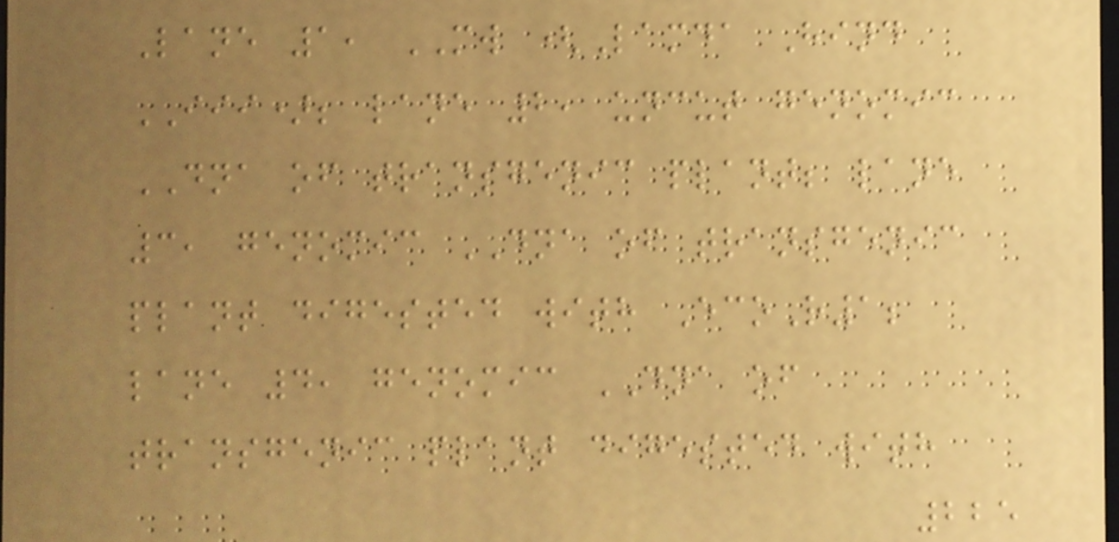Lane 1, MW (Lamda Hind
III); lane 2, uncut genomic
DNA of transgenic plant; lane
3, genomic DNA of transgenic
plant digested with EcoR1;
lane 4, genomic DNA of
transgenic plant digested with
225
